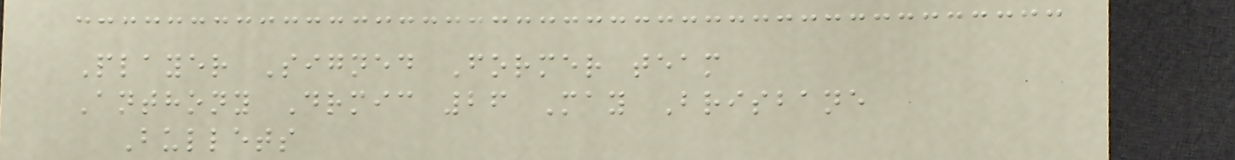Player Signed Former team
Anthony Drmic 26 May Brisbane
Bullets
